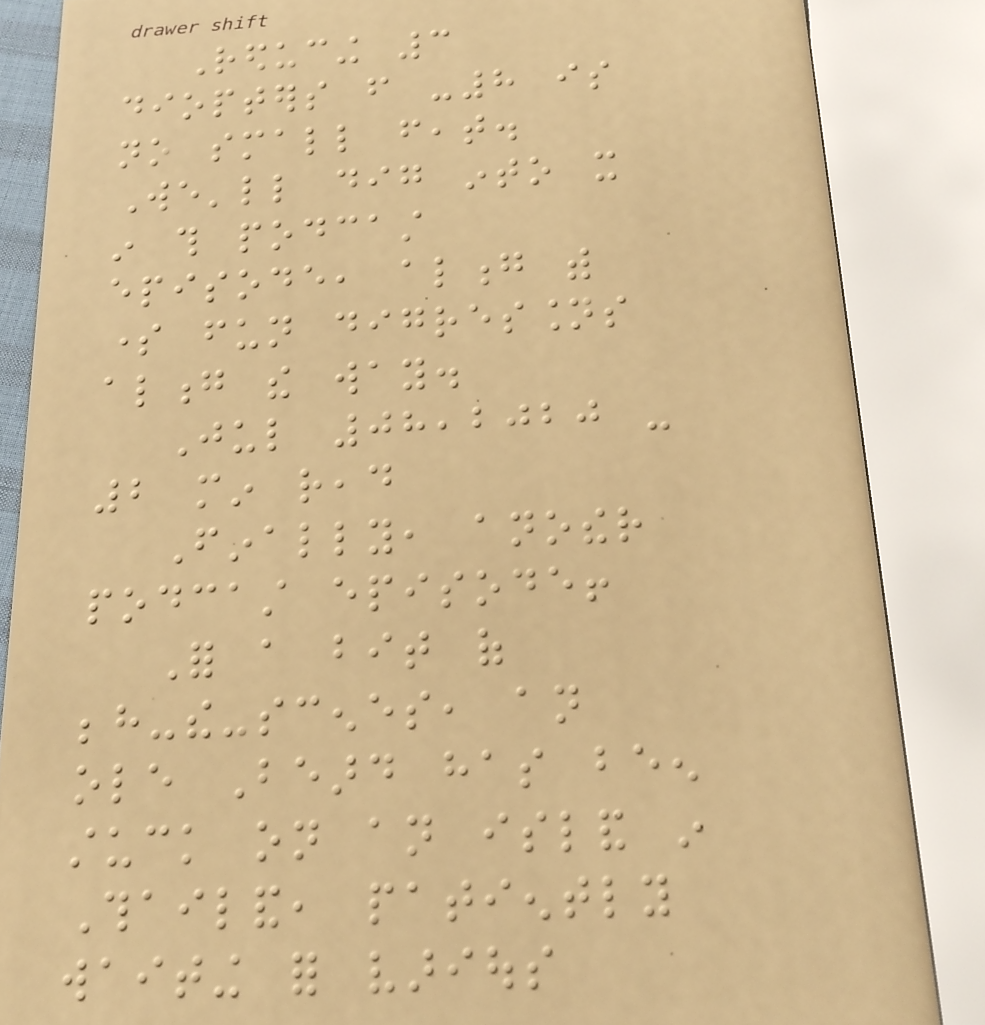Reducing 3
diopters from -8 is
no small feat.
We'll dig into it
in this podcast
episode, along with
some fun digressions
along the way.
Jul 08,2020 -
2 min read
Finally, another
podcast episode!
For a bit of
behind-the-scenes, an
ole Beard has been
stuck on an island in
Thailand, patiently
waiting for various
